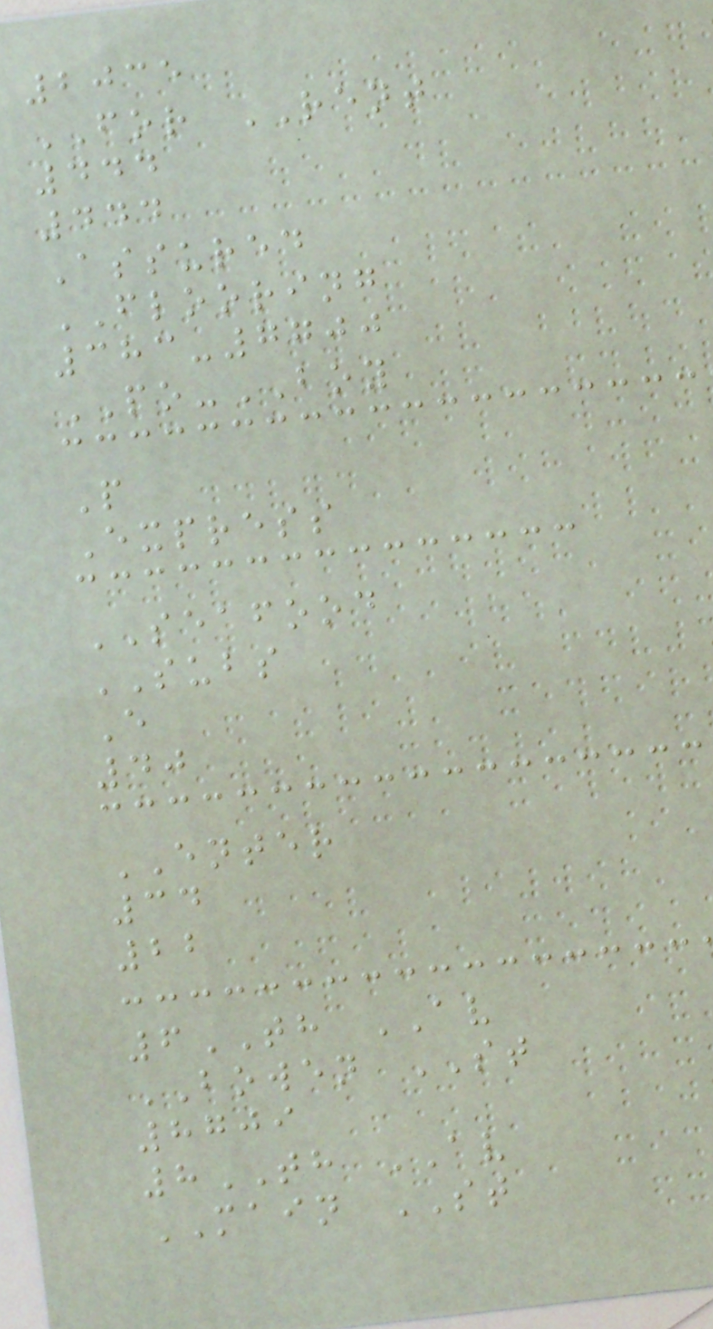2035
FOR RENT
444
444
Assured
FLOORING
383-7700
PO-BOY
P
Express
SEAFOOD
SUBS
E
40
ENTER
34
22
6TH AV
BOWEN ST
8709
8TH AV
MAIN ST
